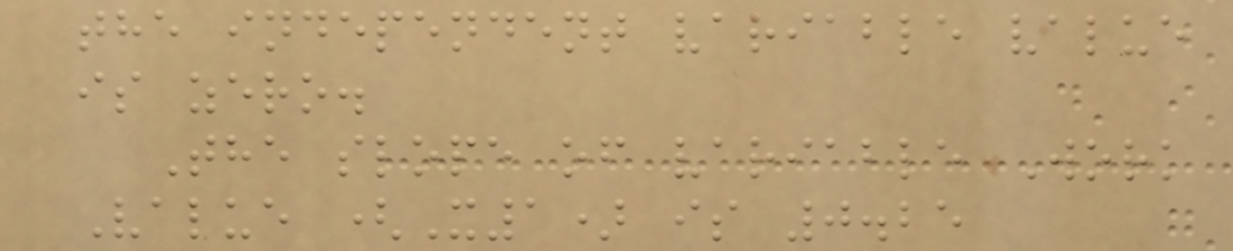the independent variable value
is zero.
The slope of variable Work
Value (X1) is 0.25
